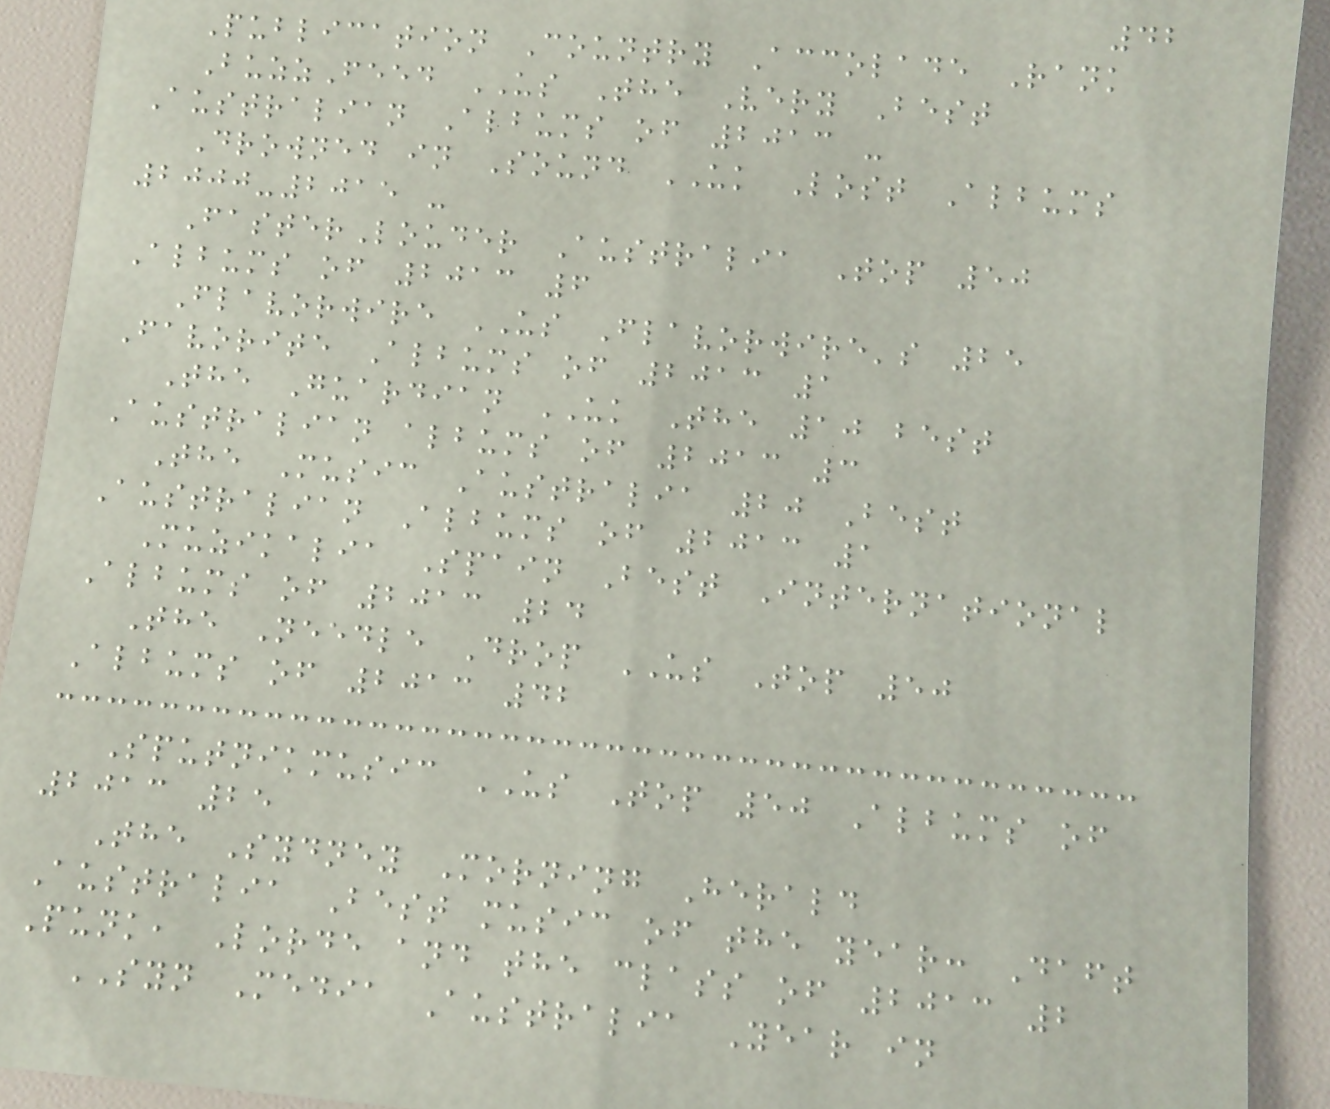42
Publication Country Accolade Rank
BuzzFeed US The Very Best
Australian Albums of 2013 -
Drowned in Sound UK Lost Albums
2000-2015 -
FasterLouder Australia Top 50
Albums of 2013 6
Flavorwire US Flavorwire's 25
Favorite Albums of 2013 1
The Guardian UK The 10 best
Australian albums of 2013 3
The Music Australia 20 Best
Australian Albums of 2013 1
Muzikalia Spain Best International
Albums of 2013 24
The Needle Drop US Top 50
Albums of 2013 42
Sputnikmusic US Top 50 Albums of
2013 25
The Sydney Morning Herald
Australia Best music of the year: Daft
Punk, Lorde and the class of 2013 2
SYN Media Australia Year in
